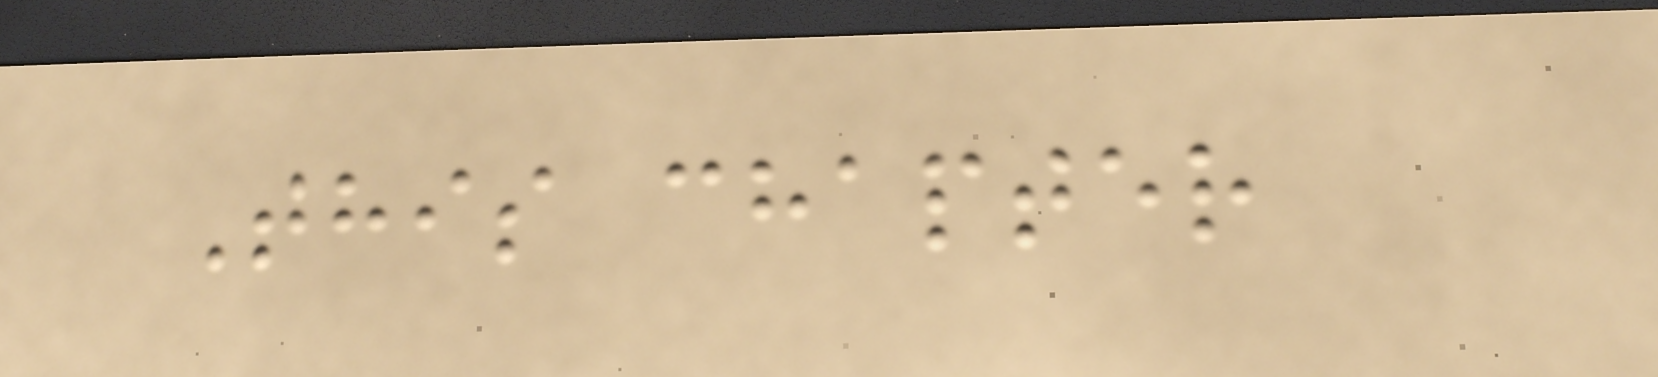This chapter
